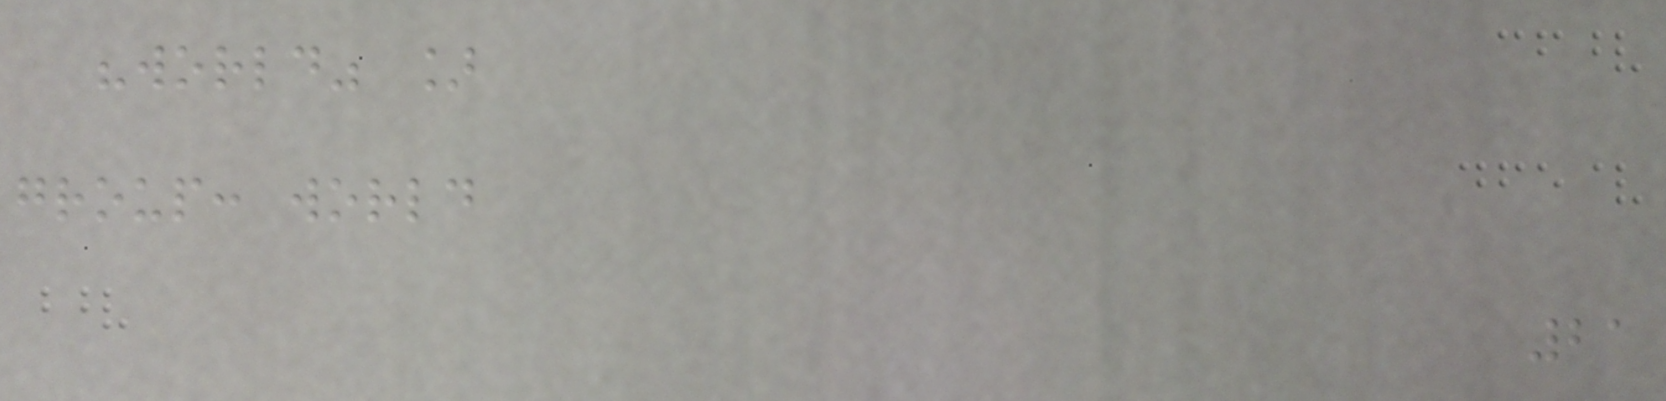"world" ]
group: world
21
